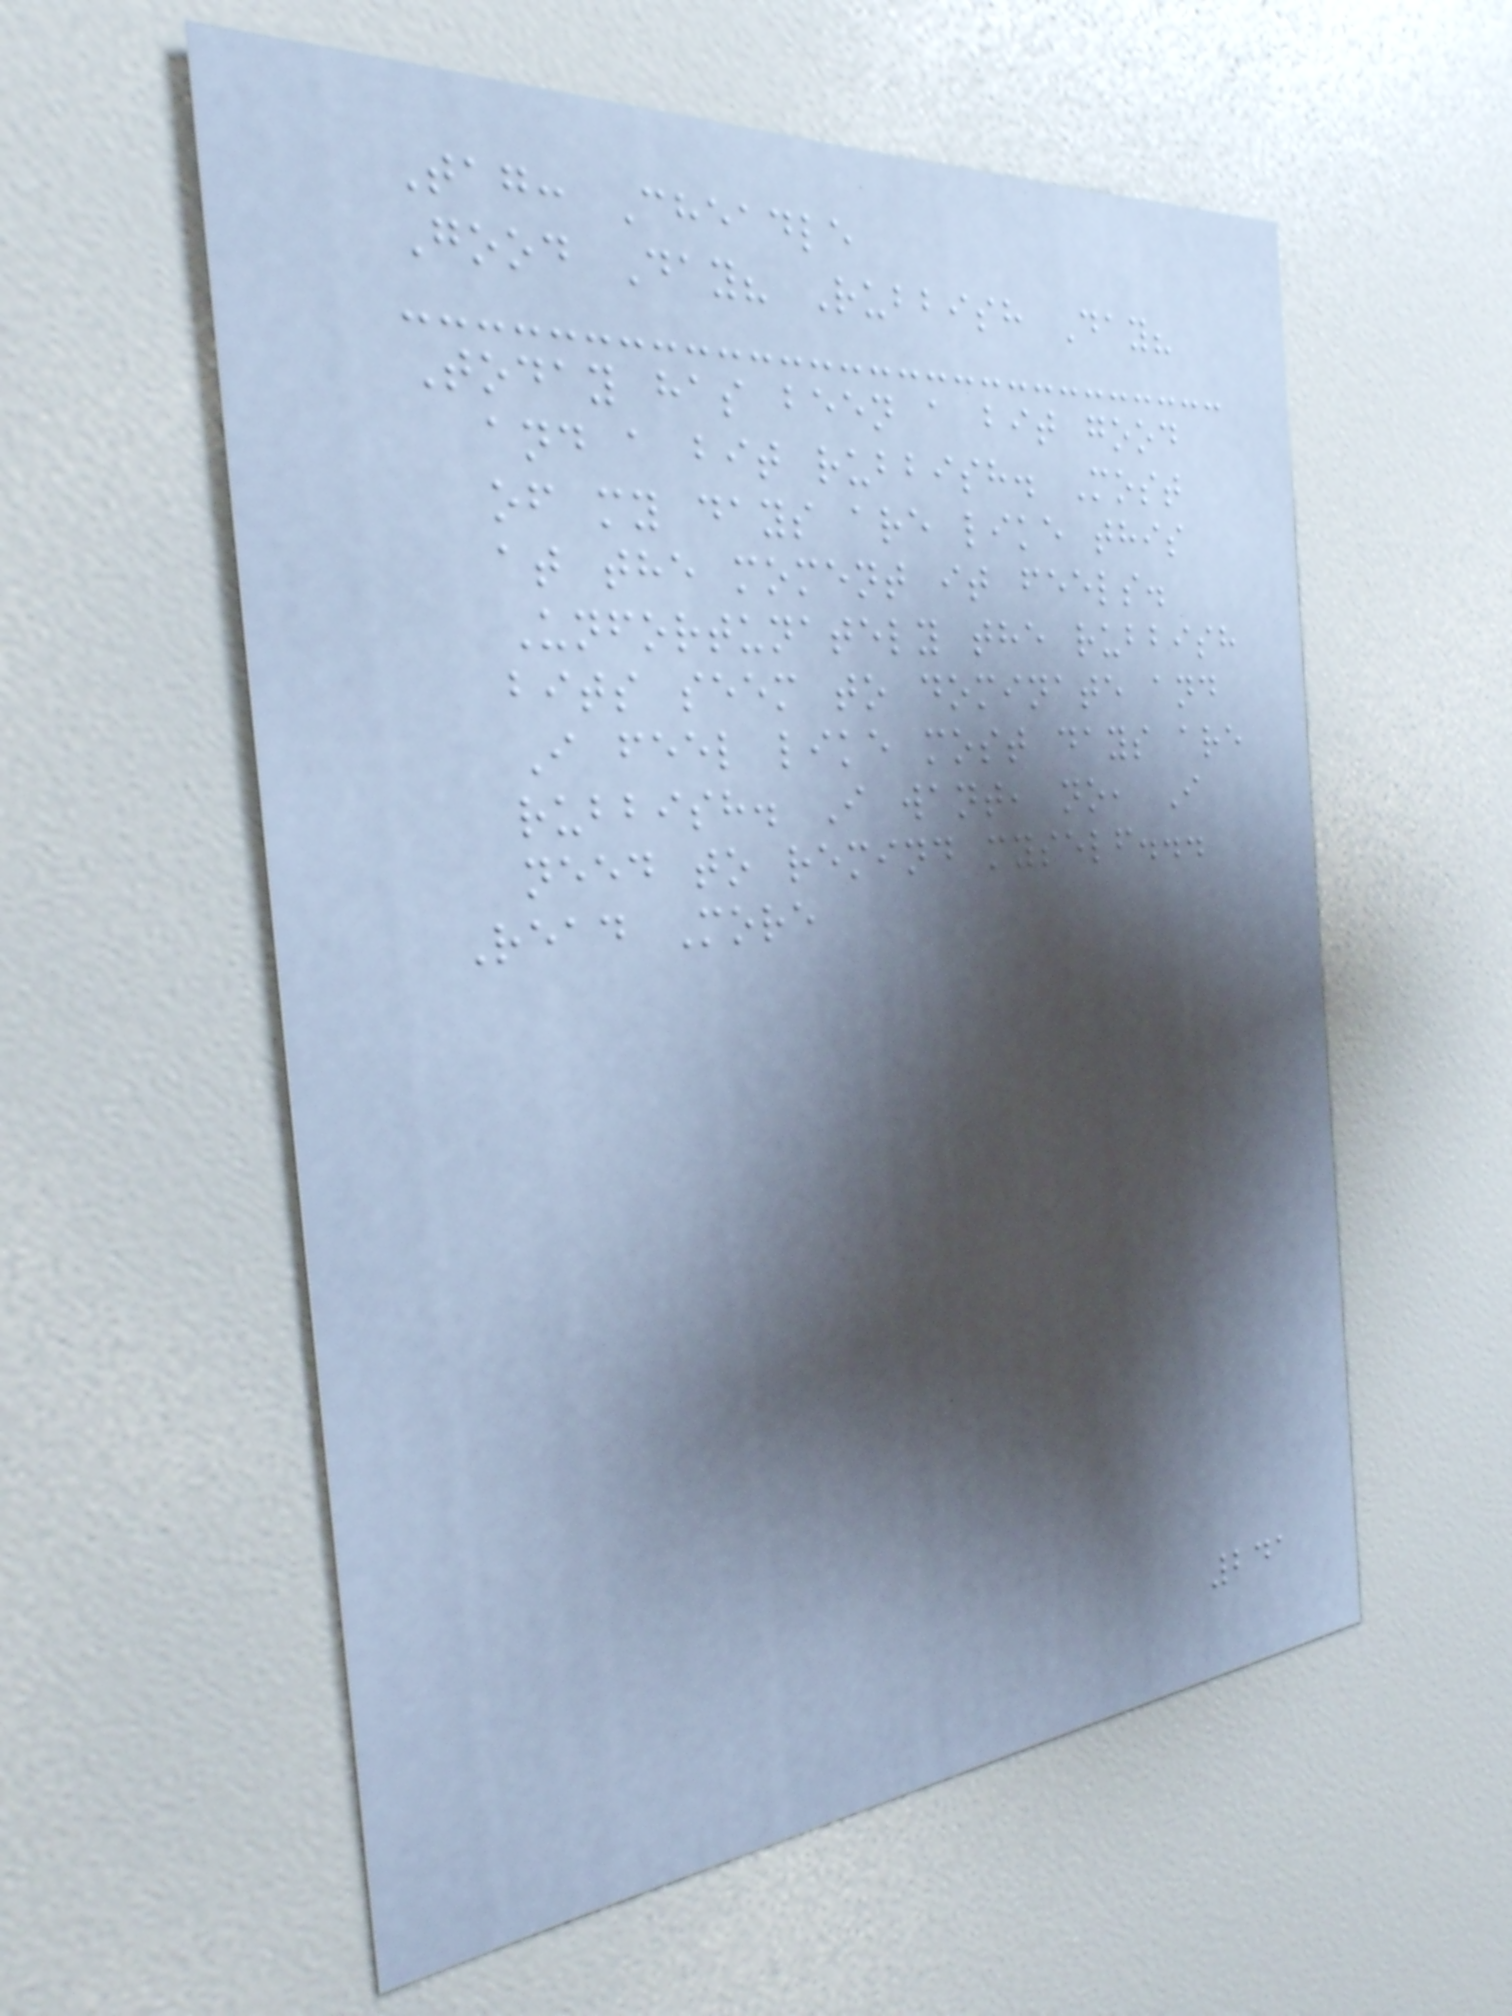Tag: Cheadle
Good Day? Rubbish Day?
Today has been a bit good
and a bit rubbish. Most
of my days are like this
at the moment it feels.
Unfortunately the rubbish
bits seem to dominate and
I feel like most days are
rubbish. I want, no, I
need to remind myself...
Read More
241
